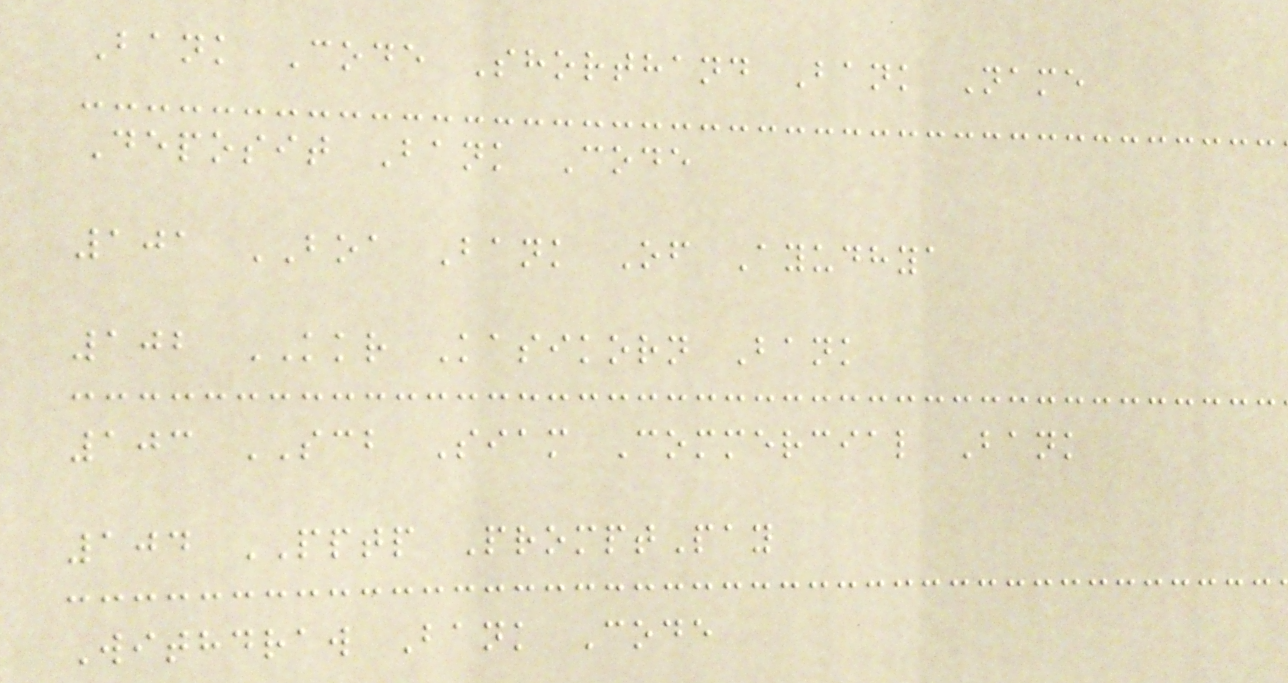Bank Code Shorthand Bank Name
Deposit Bank Code
101 BOA Bank Of Ayudhya
102 KKR Kasikorn Bank
103 SCB Siam Commercial Bank
104 PPTP PromptPay
Withdraw Bank Code
